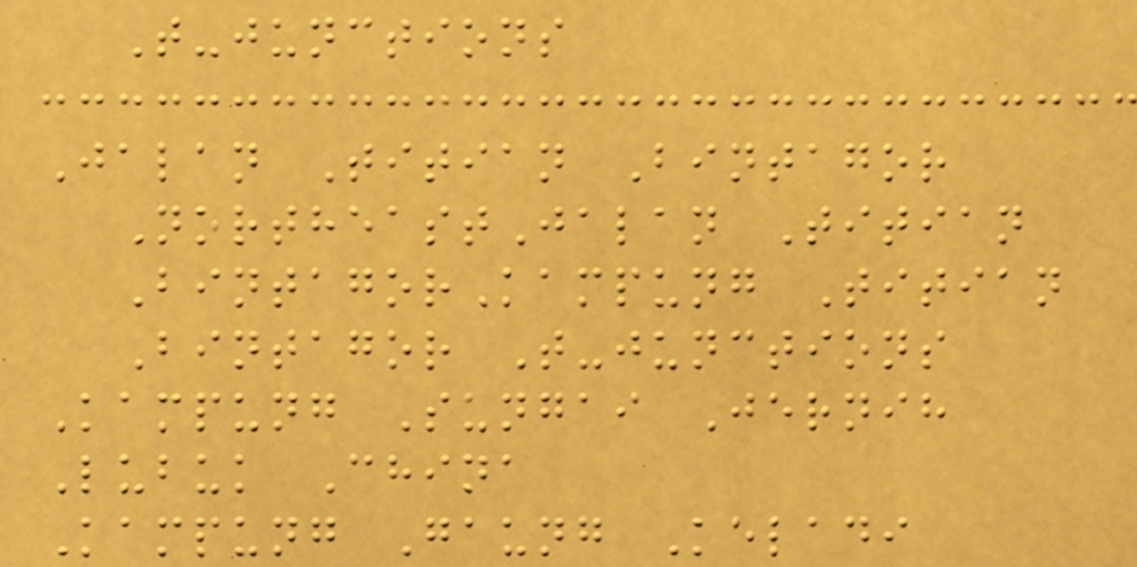T-junctions
Jalan Titian Bintagor
NortheastJalan Titian
BintagorKampung Titian
Bintagor T-junctions
Kampung Sungai Jernih
Lubuk China
Kampung Gaung Keladi
